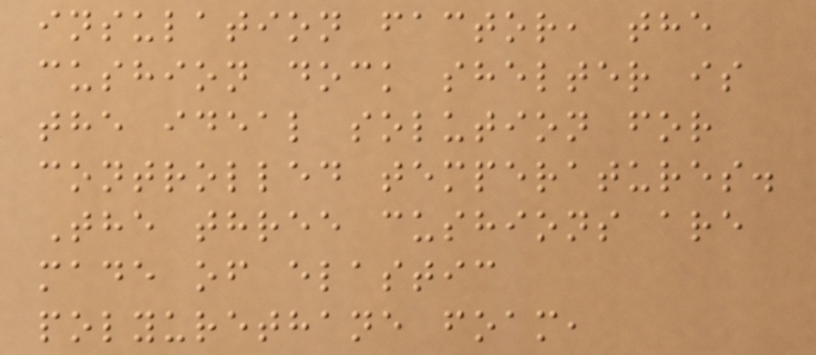insulation factor, the
cushion dock shelter is
the ideal solution for
controlled temperatures.
The three cushions are
made of elastic
polyurethane foam,
